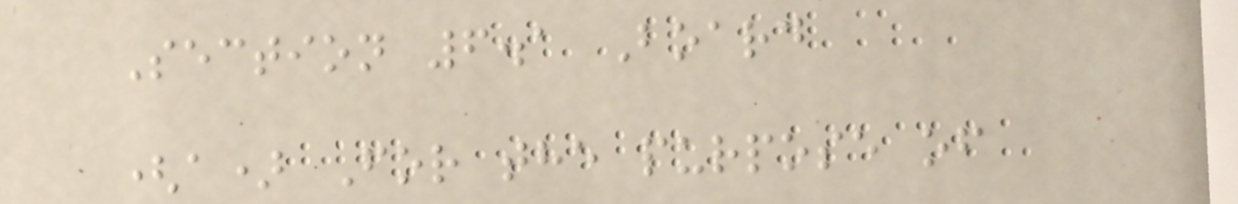Section 6.1 Board
(a) For the purpose of
